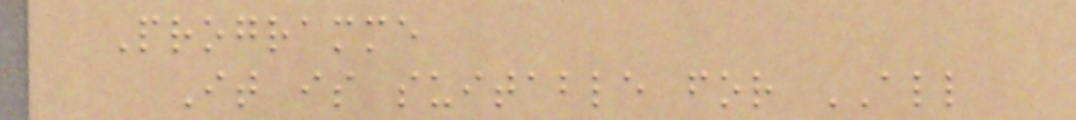Programme
It is suitable for ALL
